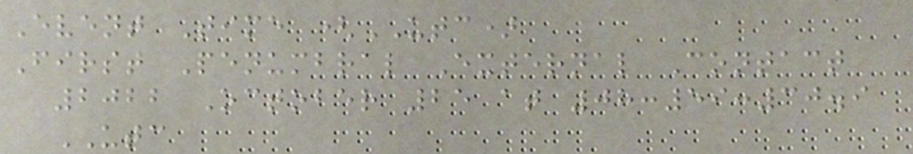Event Time (UTC)
First Penumbral External Contact
2022 October 25 at 08:59:30.9
UTC
